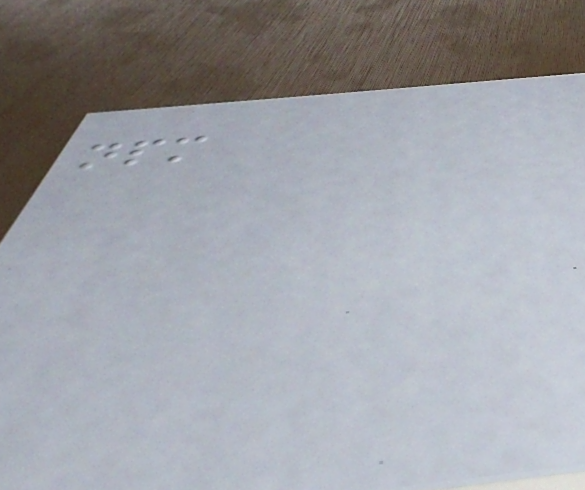npm
